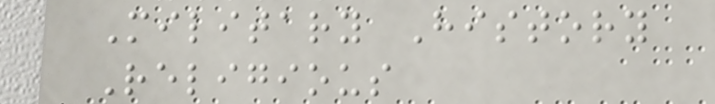Military History
Religious
